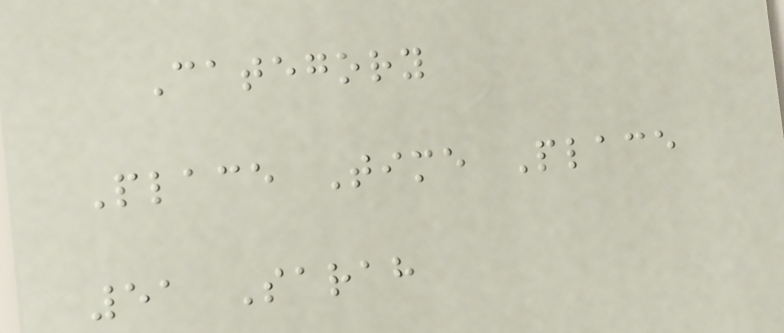Category
Place Time Place
51 Sarah
